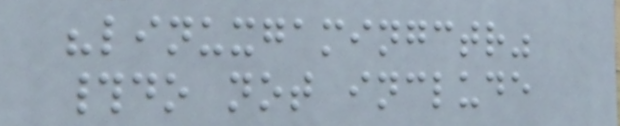"linuxgamingctr"
#do not include
